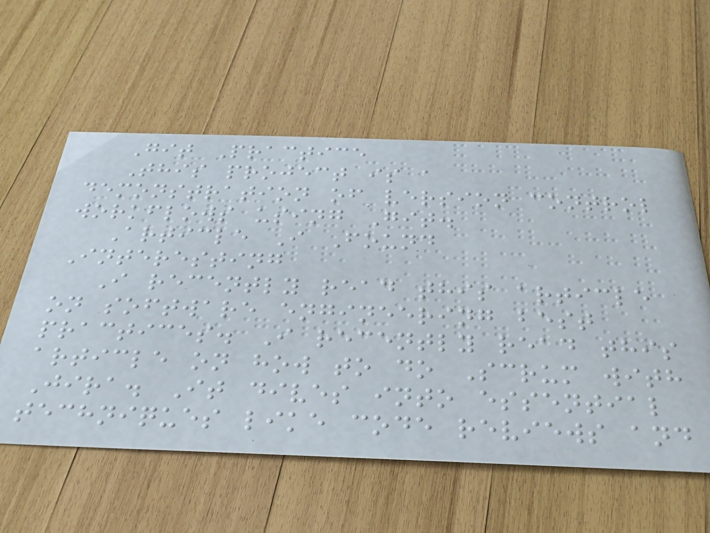Git Practice
This project is a
demonstration of version control
workflows using Git.
Article I Found
Interesting
I recently read this article
on software engineering best
practices. I recently read this
article on how to do Scrum with
Jira. It dives into essential
techniques like code reviews and
